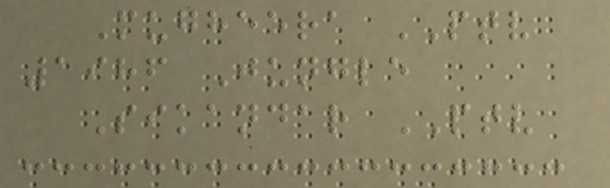Mugheera PTV
1986 Jungle
Sikandar PTV
